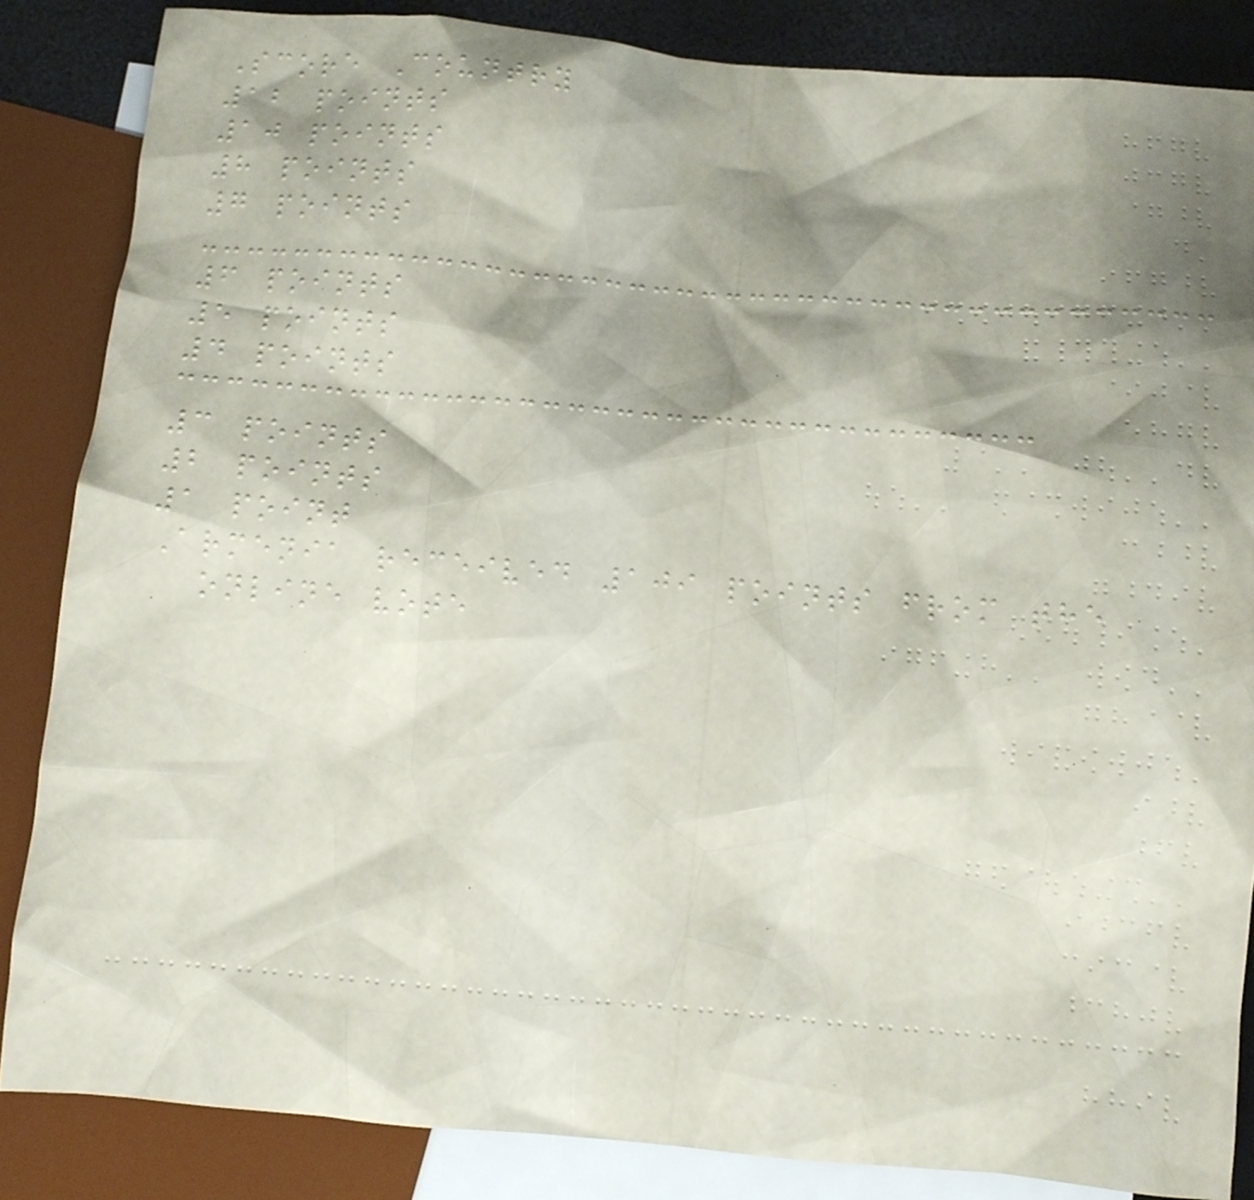Score Country
12 points
10 points
8 points
7 points
6 points
5 points
4 points
3 points
2 points
1 point
Armenia received 109 points from the
online vote
